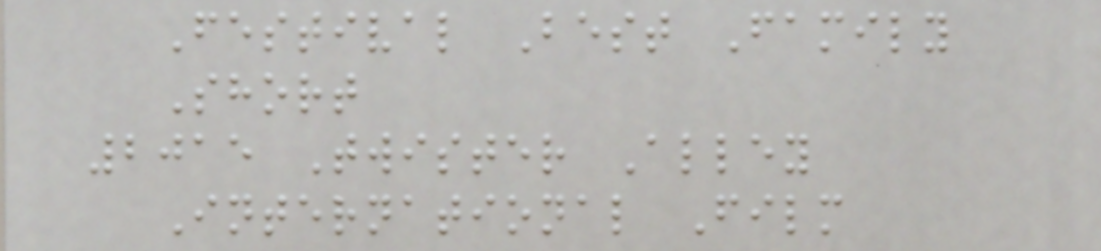Festival Best Family
Short
2015 Twister Alley
International Film
